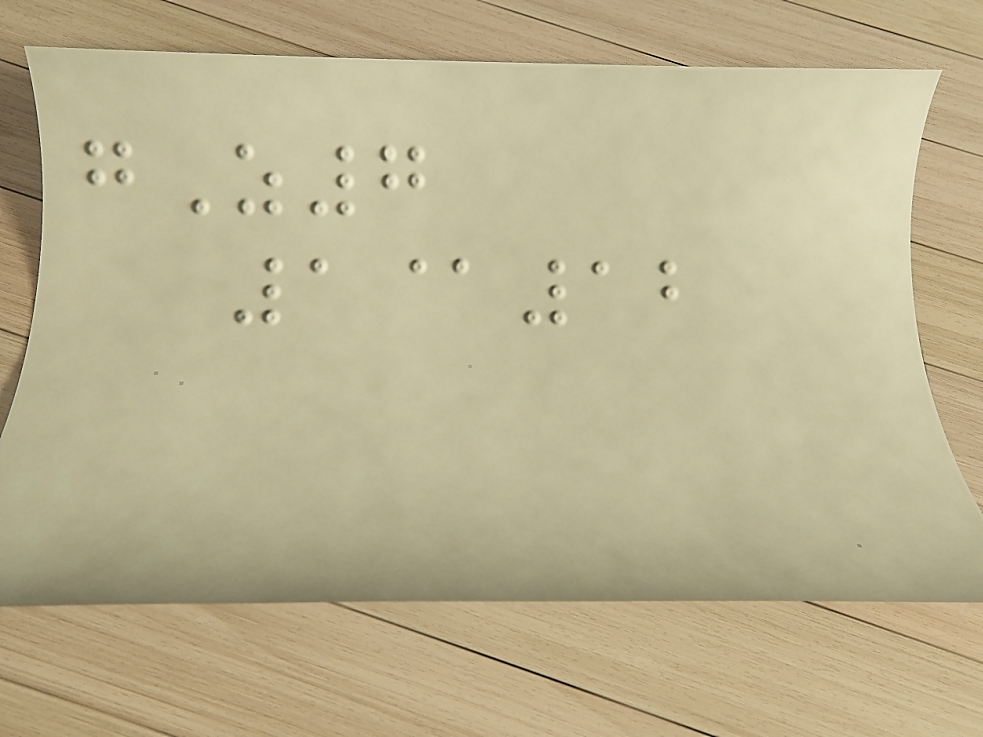gZ7
1@12
